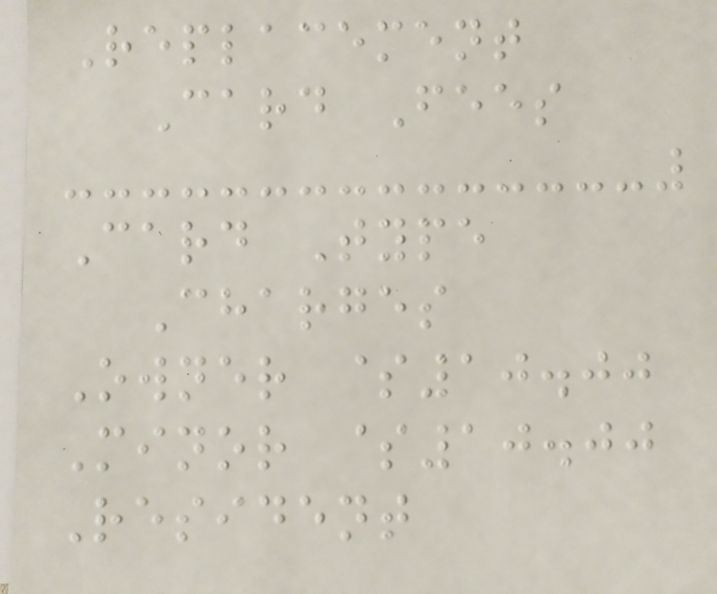Replacement
Card Fees
Card Type
Charges
Owner $10.00
Minor $10.00
Resident
